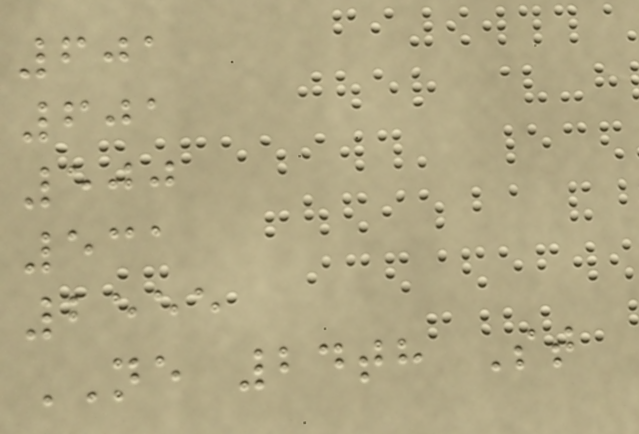601
601
500
531
2555
NE 24th St
